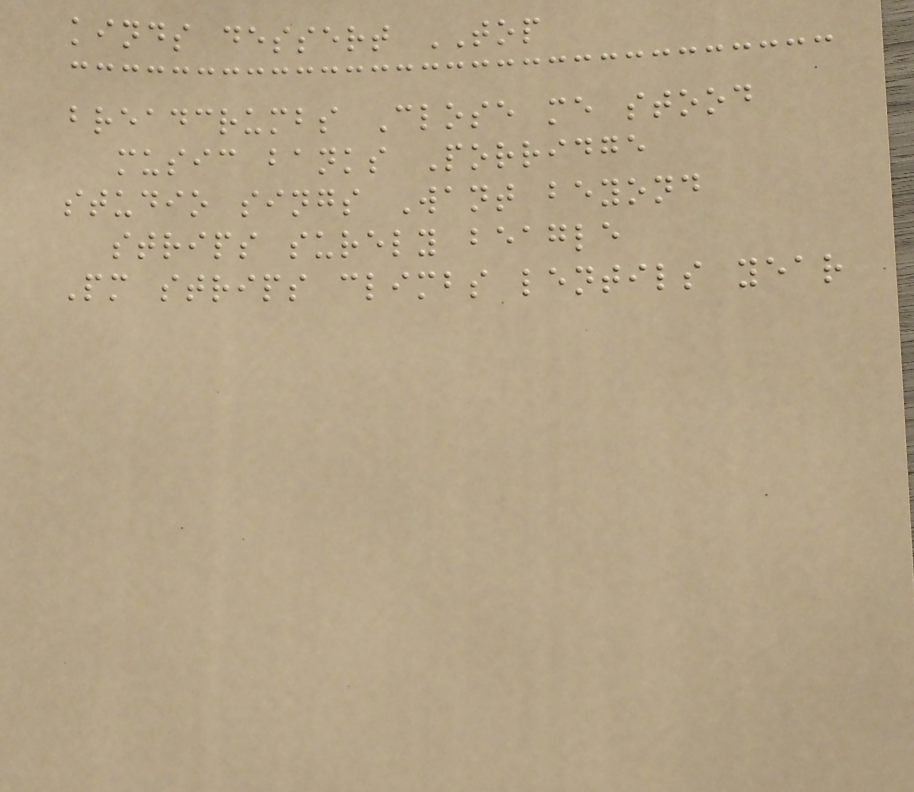kinds dessert TOP
breadcrumbs Close me stood
music banks Porridge
studio sings Want beyond
strips surely beagle
Pm strips climbs lentils year
